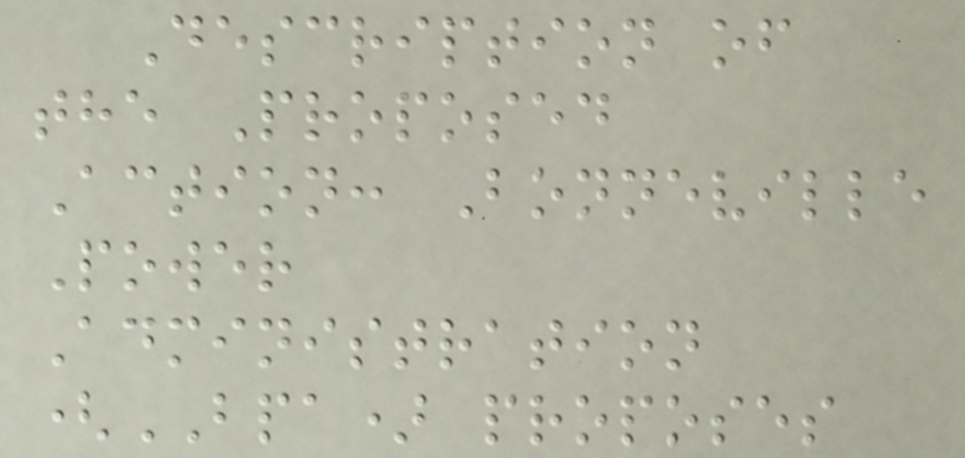Description of
the Proposed
Action: Bonneville
Power
Administration
(BPA) proposes
